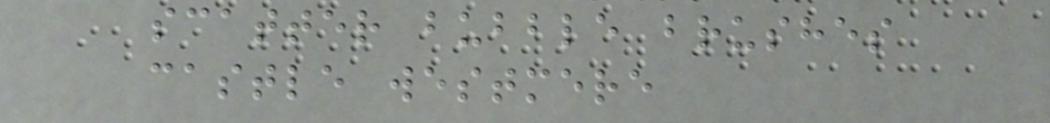scatter bubble brushes
castle westmere
